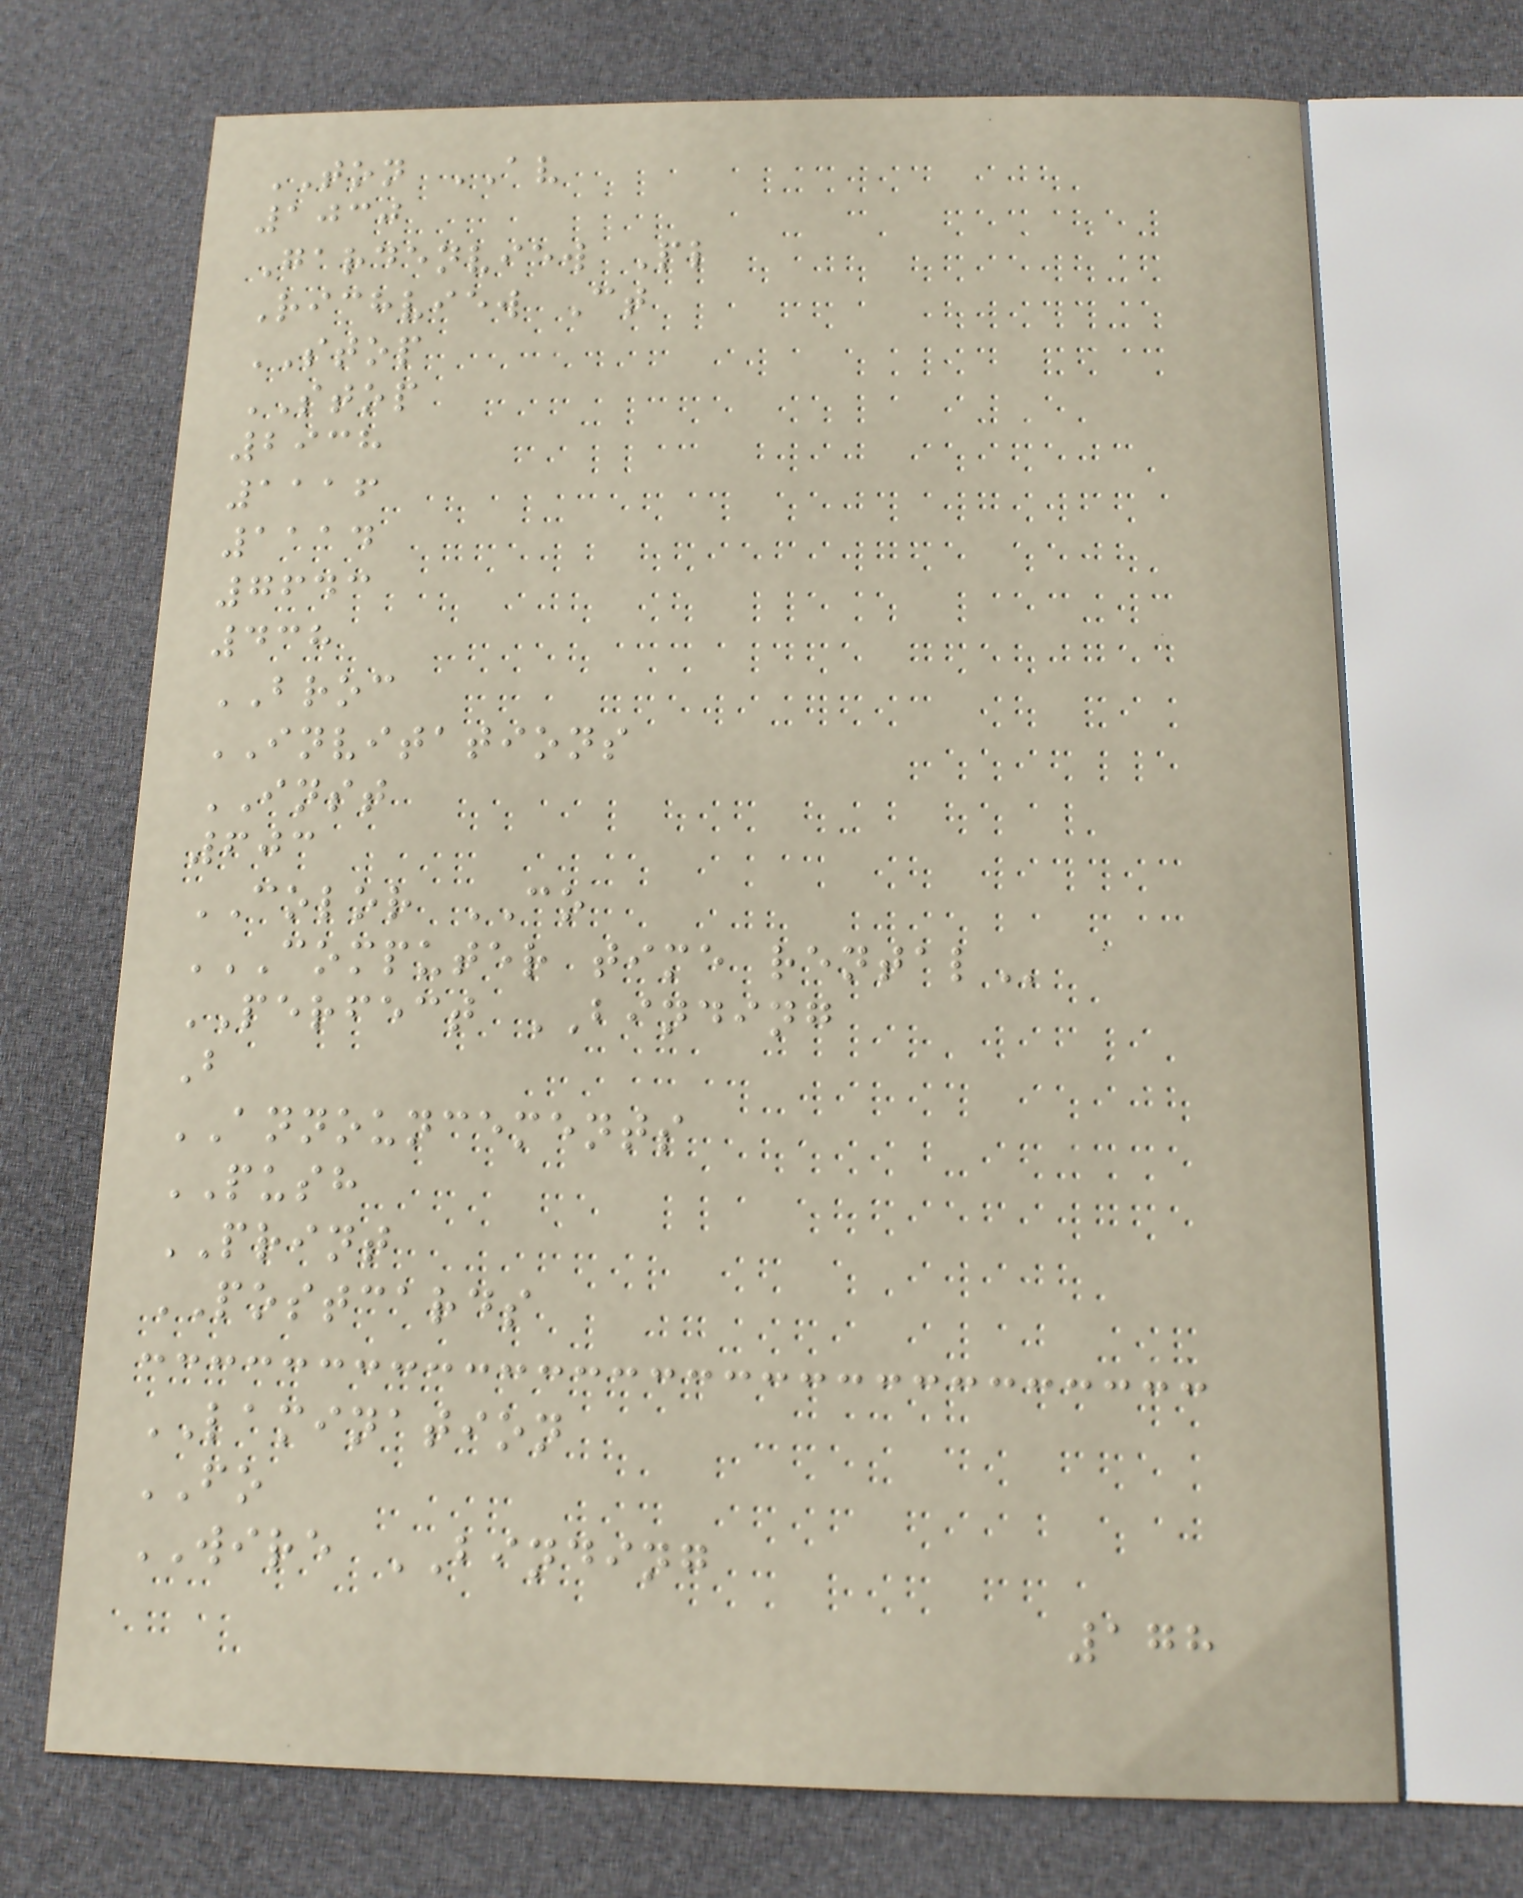TON AV
1030
Gardenview Pl
Richview Ct
STOP
STOP
2938
1116
1114
7643
438
BROC
INVITATIONS
INST
603
COLOR CO
COMPUTER TIME RENTAL
PERFECT BINDING
B
ANNOUNCEMENTS
PUSH
PRINT
POSTCARDS
LAMINATION
FO
WIRE BINDING
178
